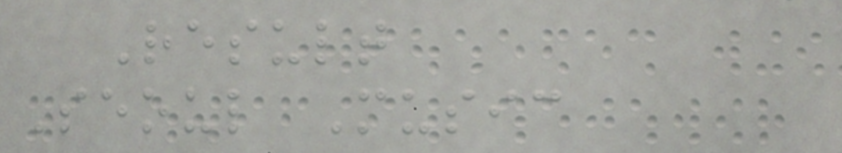Result
Seoul Music
